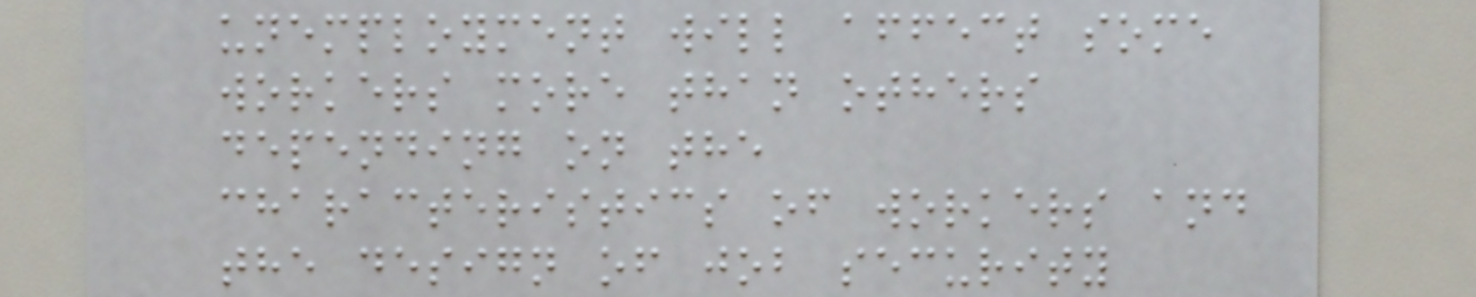unemployment will affect some
workers more than others
depending on the
characteristics of workers and
the design of job security
